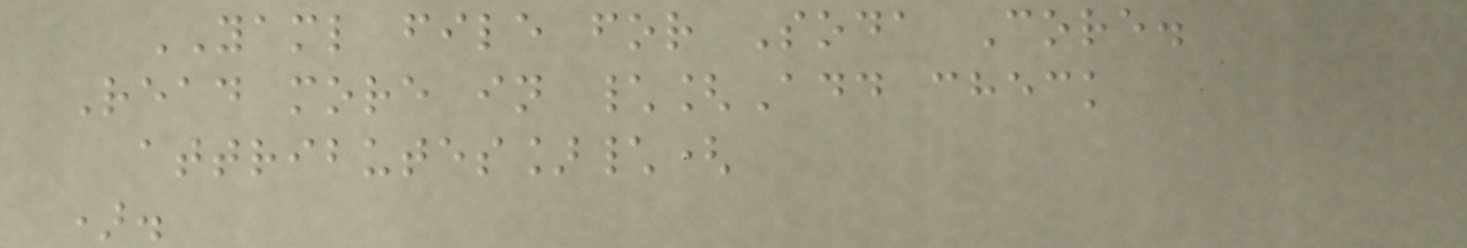YAML file for Soda Core.
Read more in \[Add check
attributes]\(
).
